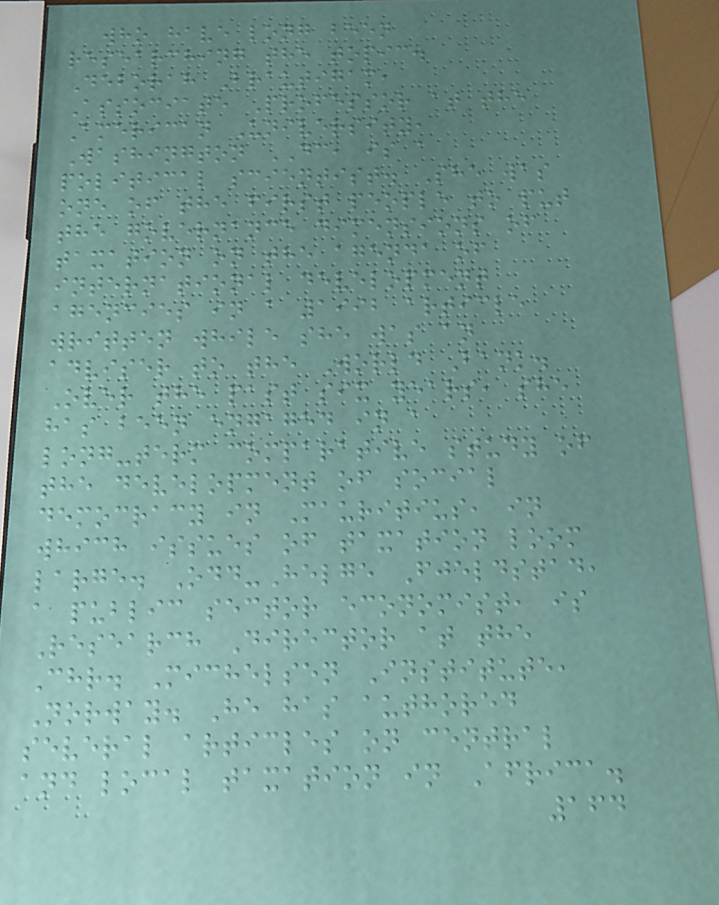who have long been
researching the topic.
Deborah Brautigam,
Associate Professor at the
American University,
Washington DC, is a
political scientist. She was
one of the first people to put
the governance dimensions of
taxation on the agenda of
international development
agencies in a 1992 article
written while she was an
adviser to the World Bank.
Over the past six years, she
has been engaged in a
long-term comparative study of
the development of social
democracy in Mauritius, in
which issues of taxation loom
large. Odd-Helge Fjeldstad,
a public sector economist, is
Research Director at the
Chr. Michelsen Institute,
Norway. He has authored
several articles on central
and local taxation in Africa.
164
